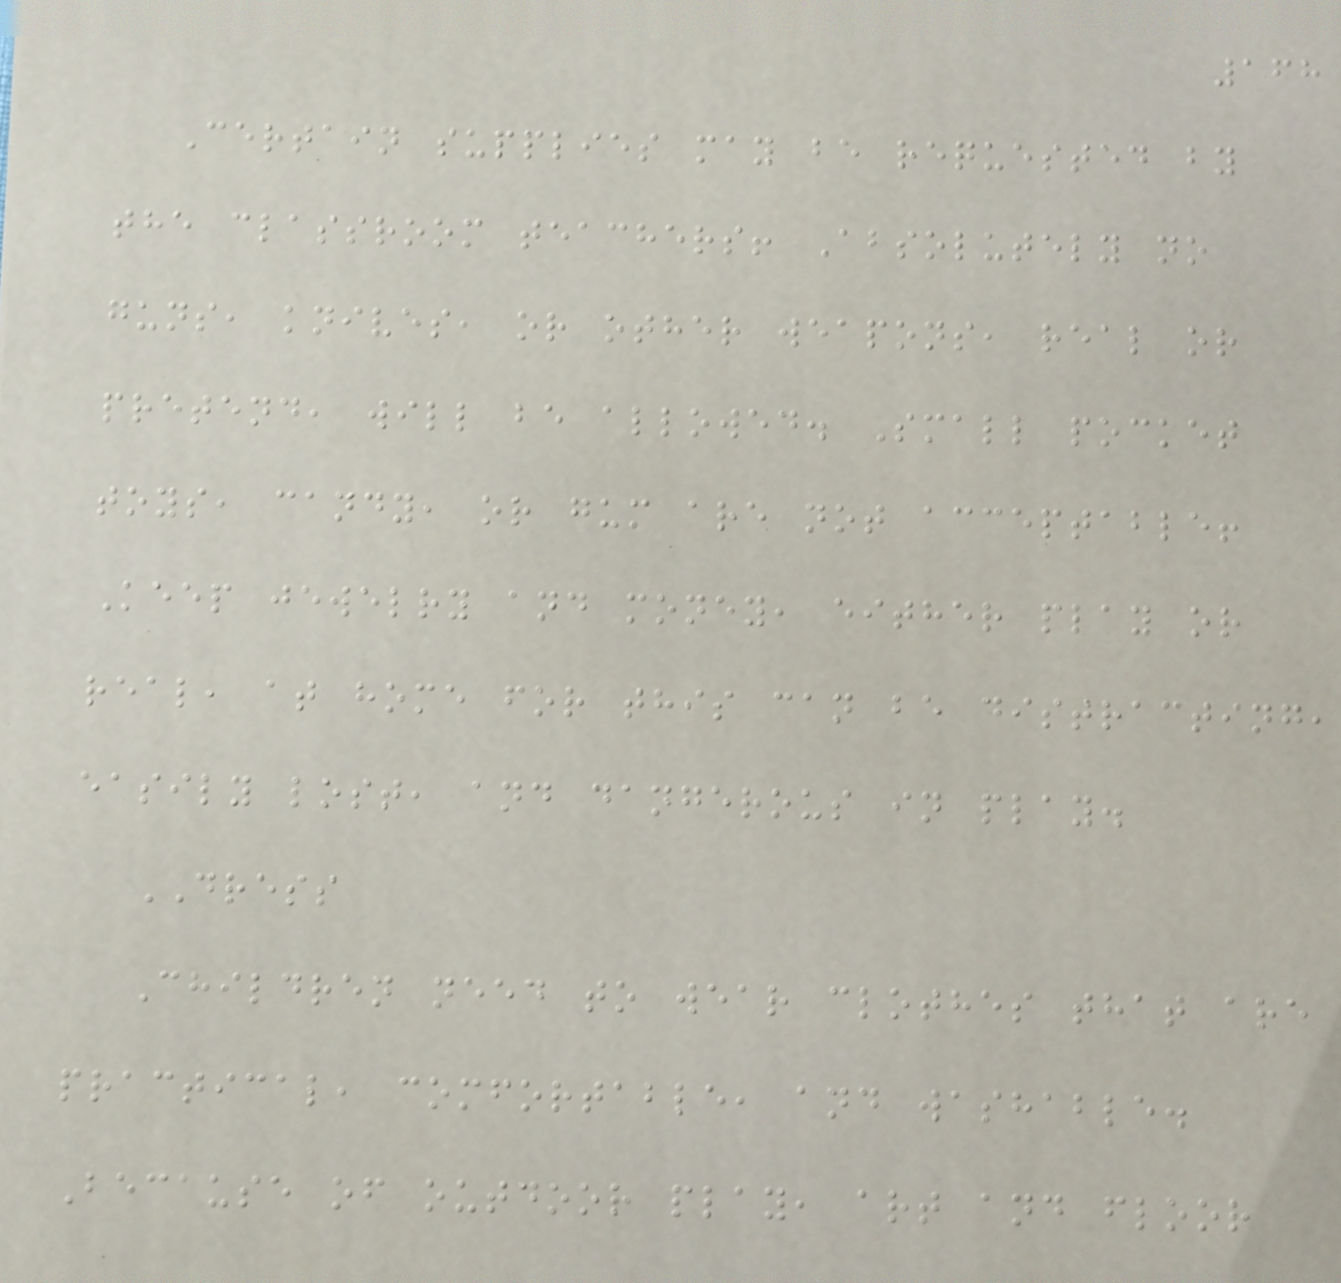168
Certain supplies may be requested by
the classroom teachers! Absolutely no
guns, knives, or other weapons, real or
pretend, will be allowed. Small pocket
toys, candy, or gum are not acceptable!
Keep jewelry and money, either play or
real, at home for this can be distracting,
easily lost, and dangerous in play.
DRESS
Children need to wear clothes that are
practical, comfortable, and washable.
Because of outdoor play, art and floor
